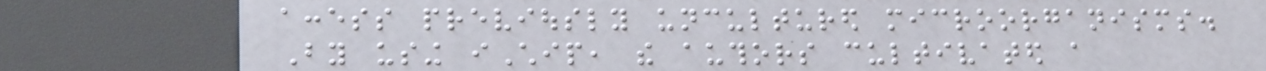access previously uncultured microorganisms.
By using iChip, the authors cultivated a
